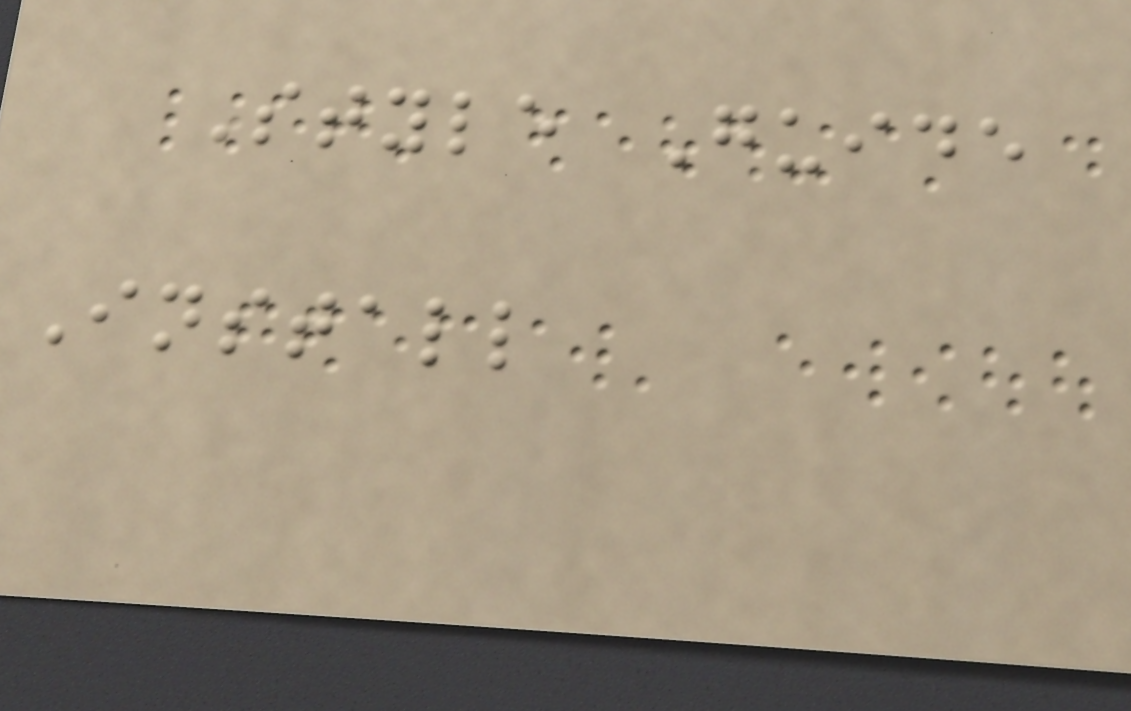Style Guide
Install
